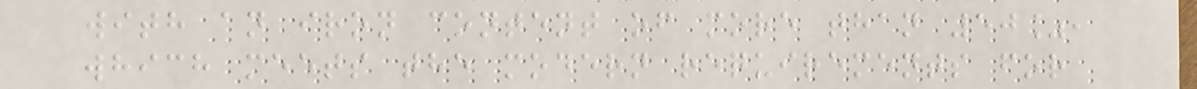with an iron content of more than 50%,
which meets the modern requirements for
